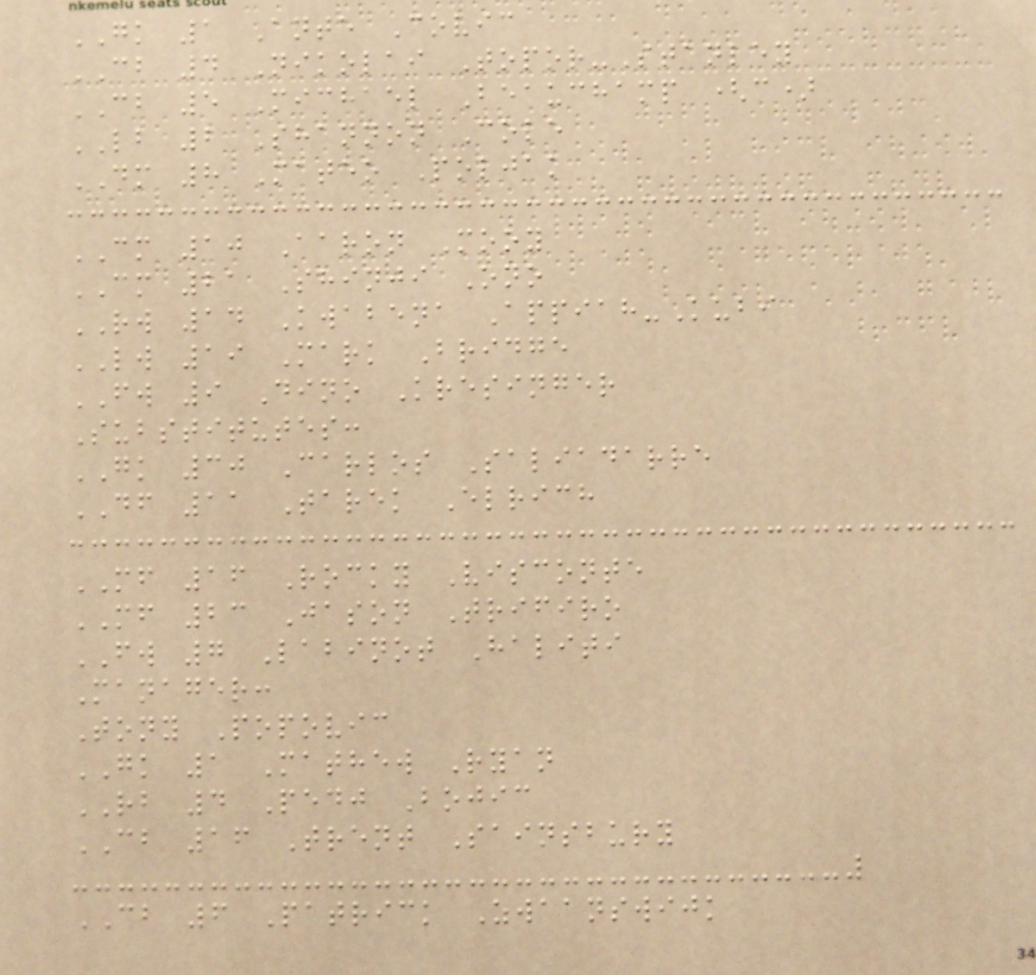GK 1 Ante Covic
CB 4 Nikolai Topor-Stanley
CB 5 Michael Beauchamp (c)
LB 2 Shannon Cole
DM 8 Mateo Poljak
CM 10 Aaron Mooy
CM 21 Shinji Ono
RW 14 Kwabena Appiah-Kubi
LW 19 Mark Bridge
FW 9 Dino Kresinger
Substitutes:
GK 30 Carlos Saliadarre
DF 11 Tarek Elrich
MF 16 Rocky Visconte
MF 23 Jason Trifiro
FW 7 Labinot Haliti
Manager:
Tony Popovic
GK 1 Mathew Ryan
RB 4 Pedj Bojic
CB 16 Trent Sainsbury
CB 6 Patrick Zwaanswijk
